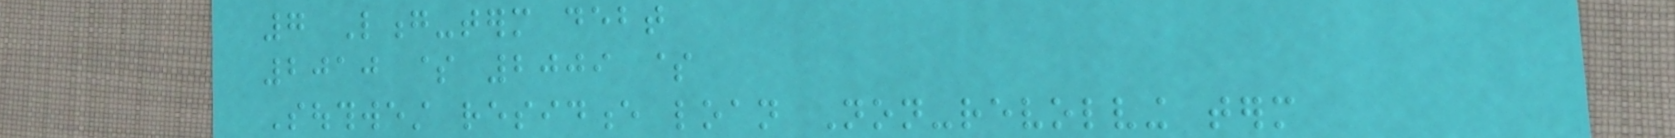7 Long-term debt
2010 $ 2009 $
Southwest residence loan Non-revolving term
